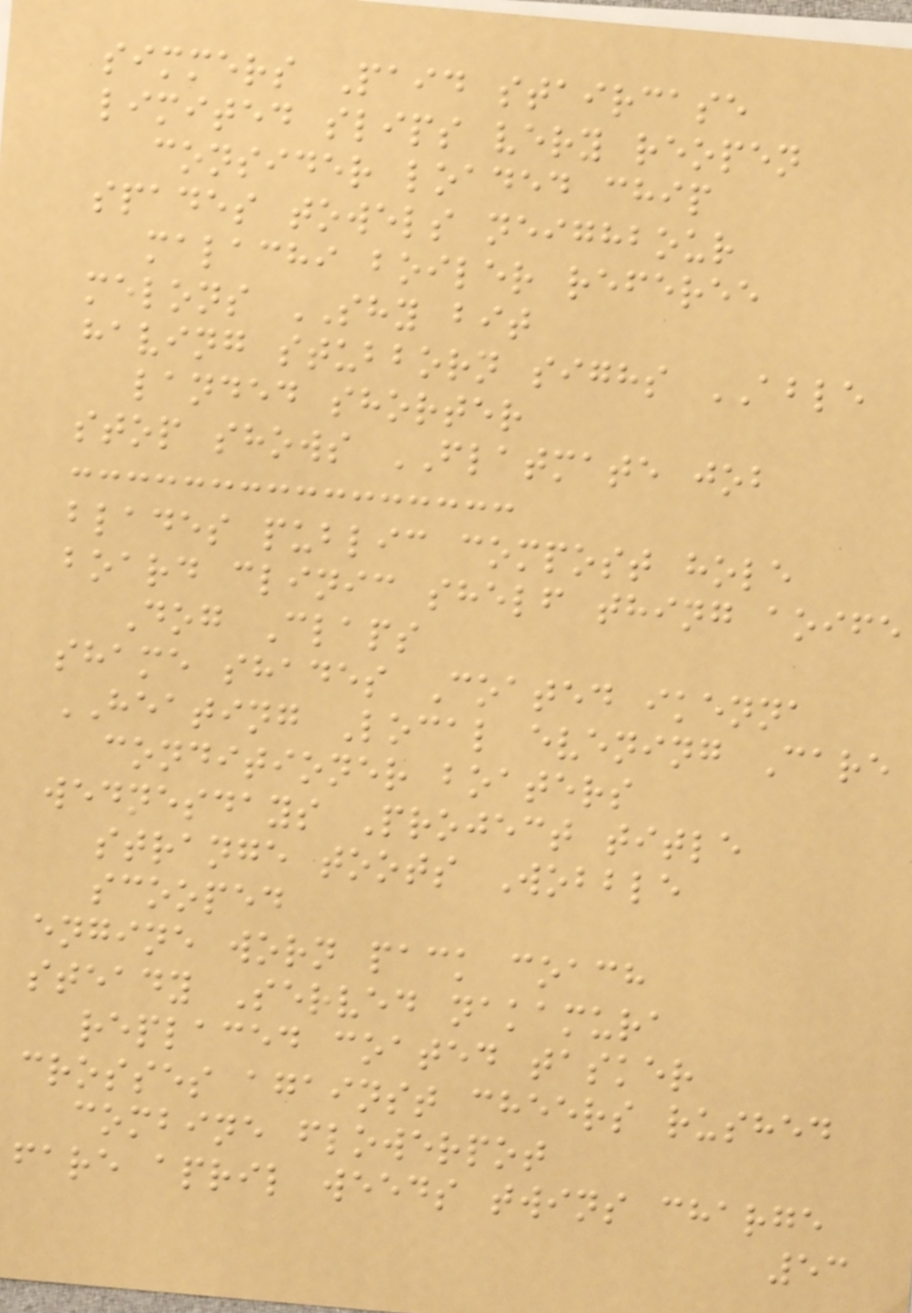simmers Paid staircase
limited slips very reopen
consider loaded chip
spades towels neighbour
malachi boiler referee
melons SHY bit
having stubborn sighs ABLE
landed shorter
stop shows FLATMATE job
blades public compost hole
board clinic shelf thing aoife
Dog Claps
shame shades Coated ikenna
HEATING Local evening Care
conditioner boaters
wednesdays Project title
strange toots Wobble
scooped
engine worn pack coach
steady Served nakamura
replaced coated tasker
crosses against cheers rushed
combine flowerpot
fare april weeds twins charge
53
